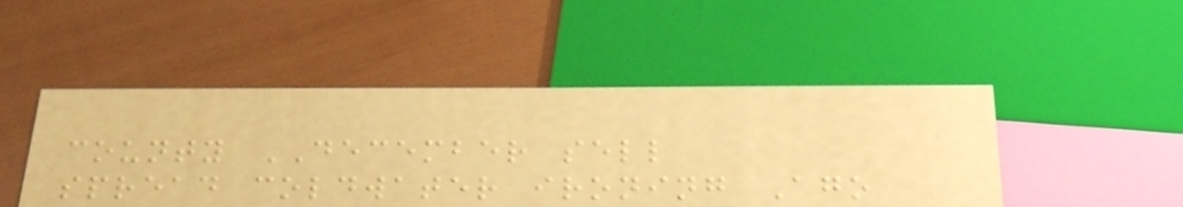county DECEMBER sell
spread coldwater ironing Ago
